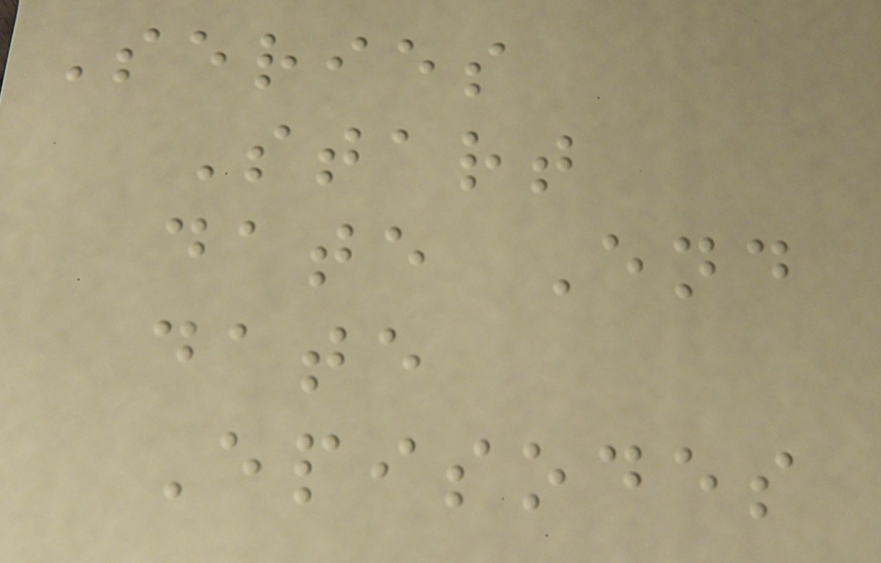Series
Start
date End
date
Episodes
